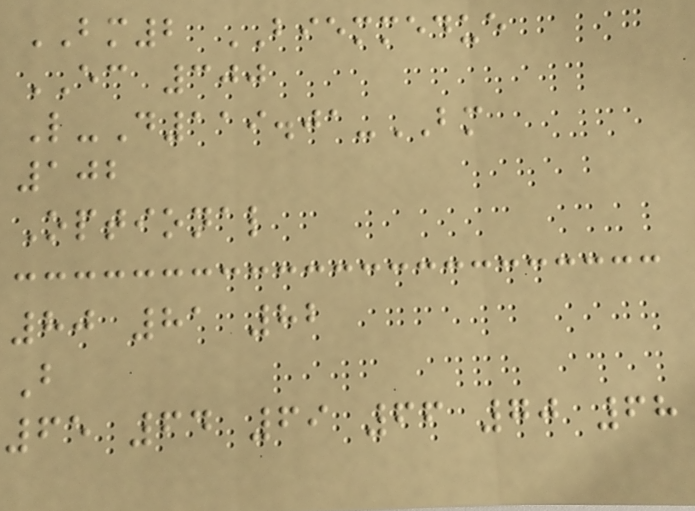BM2 BIEMMEDUE
EC 300
L-D119.01-BM
102
Optional
80 81 82
B
65 64 69 66 70 68
